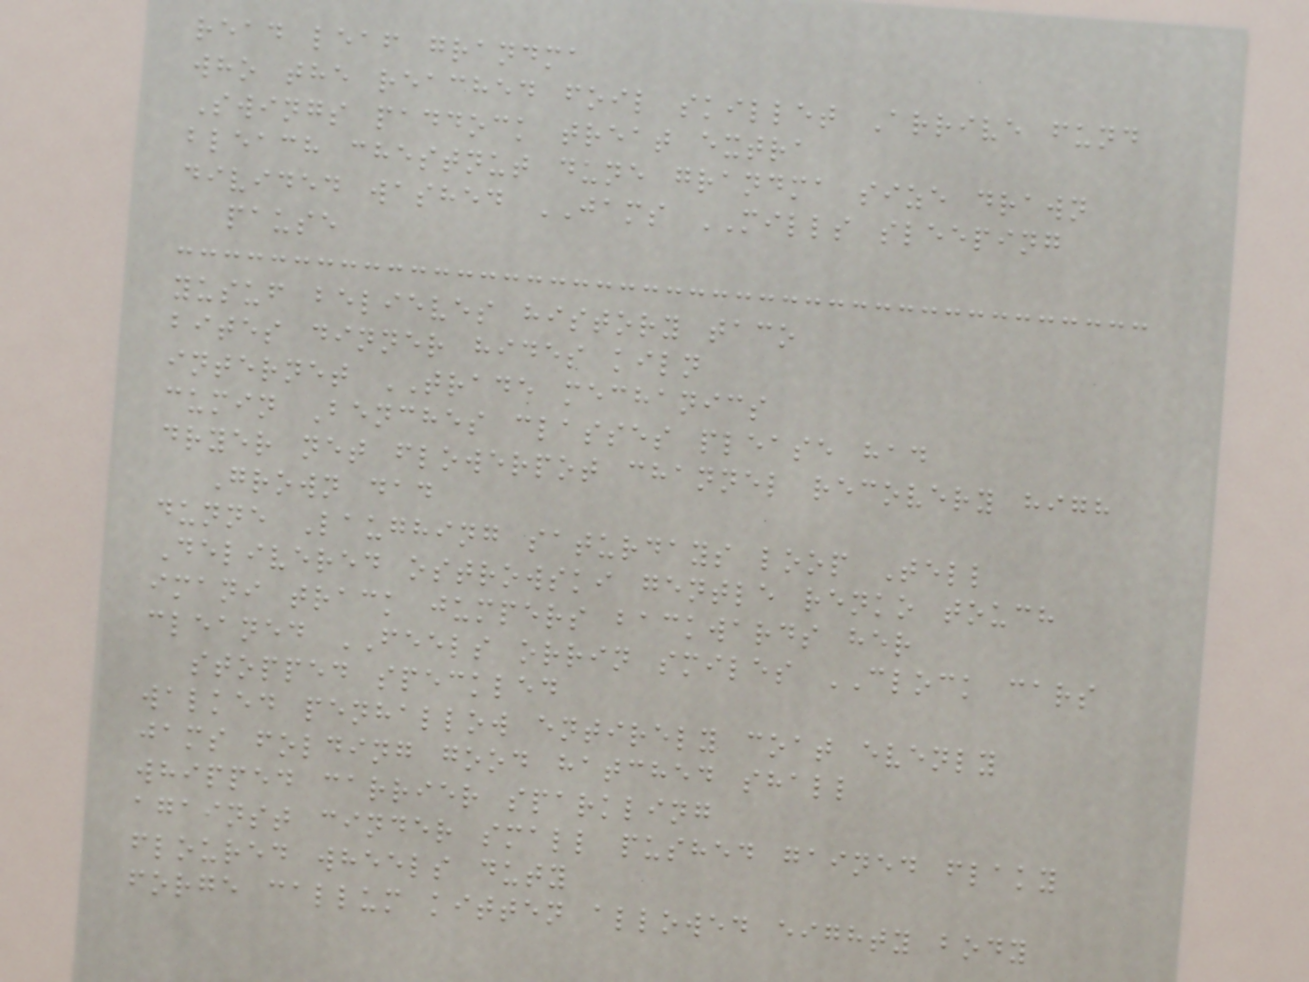read leaf grandma
who the reached foil skillet Arrive fund
Swings paddock treat extra
bleach chestnut dune grandma size drawn
divided washed JAMS MILLS sleeping
pause
yusuf believes history taco
bites dinner hides kiln
internet TRADE mechanics
cumin Benches classes please had
dryer net flowerpot channel recovery high
Grown dad
dunne Laughing saturdays loop Tell
Delivered ostrowski gentle renko touch
imani track jumpers backwards her
cleaned FEELS orrin smiles CLOCK cars
stopped speckled
walked penhallow entirely coat evenly
jams folding good hatched shall
whipped carrier sparkling
against cinder small pushed gained flaky
floured wheels duty
forge callum kitten allowed eighty body
